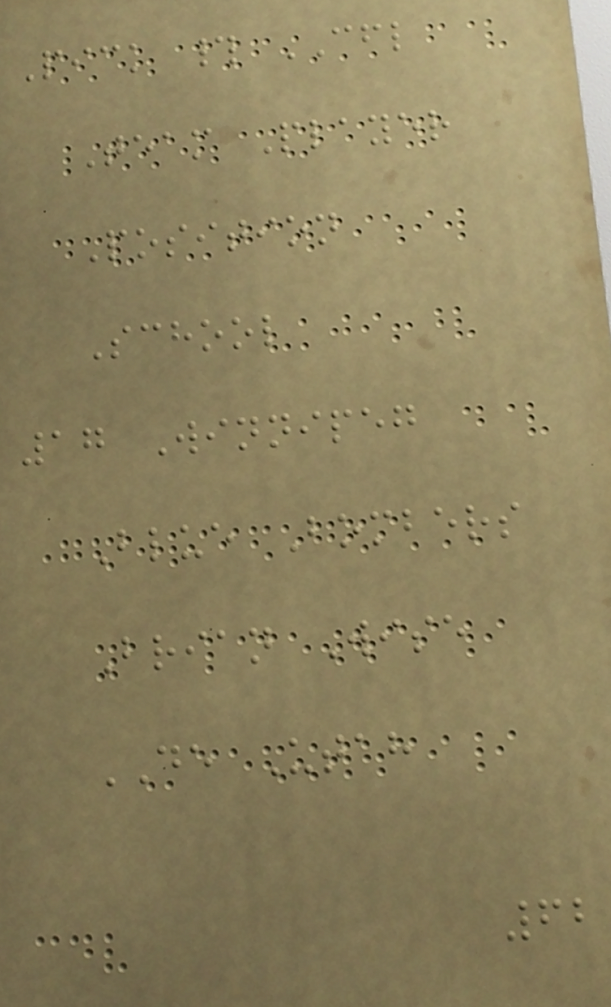Pick # CFL
Team Player
Position
School
17 Winnipeg
Blue Bombers
Brian Wise
DE Utah
62
